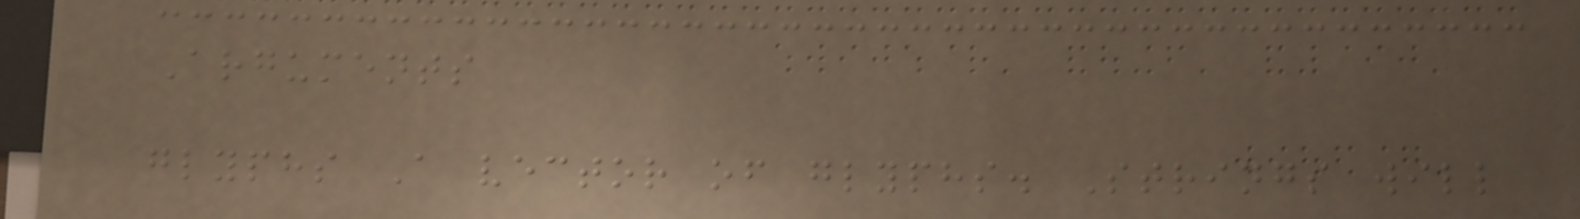Arguments
glyphs A vector of glyphs. Strings will
